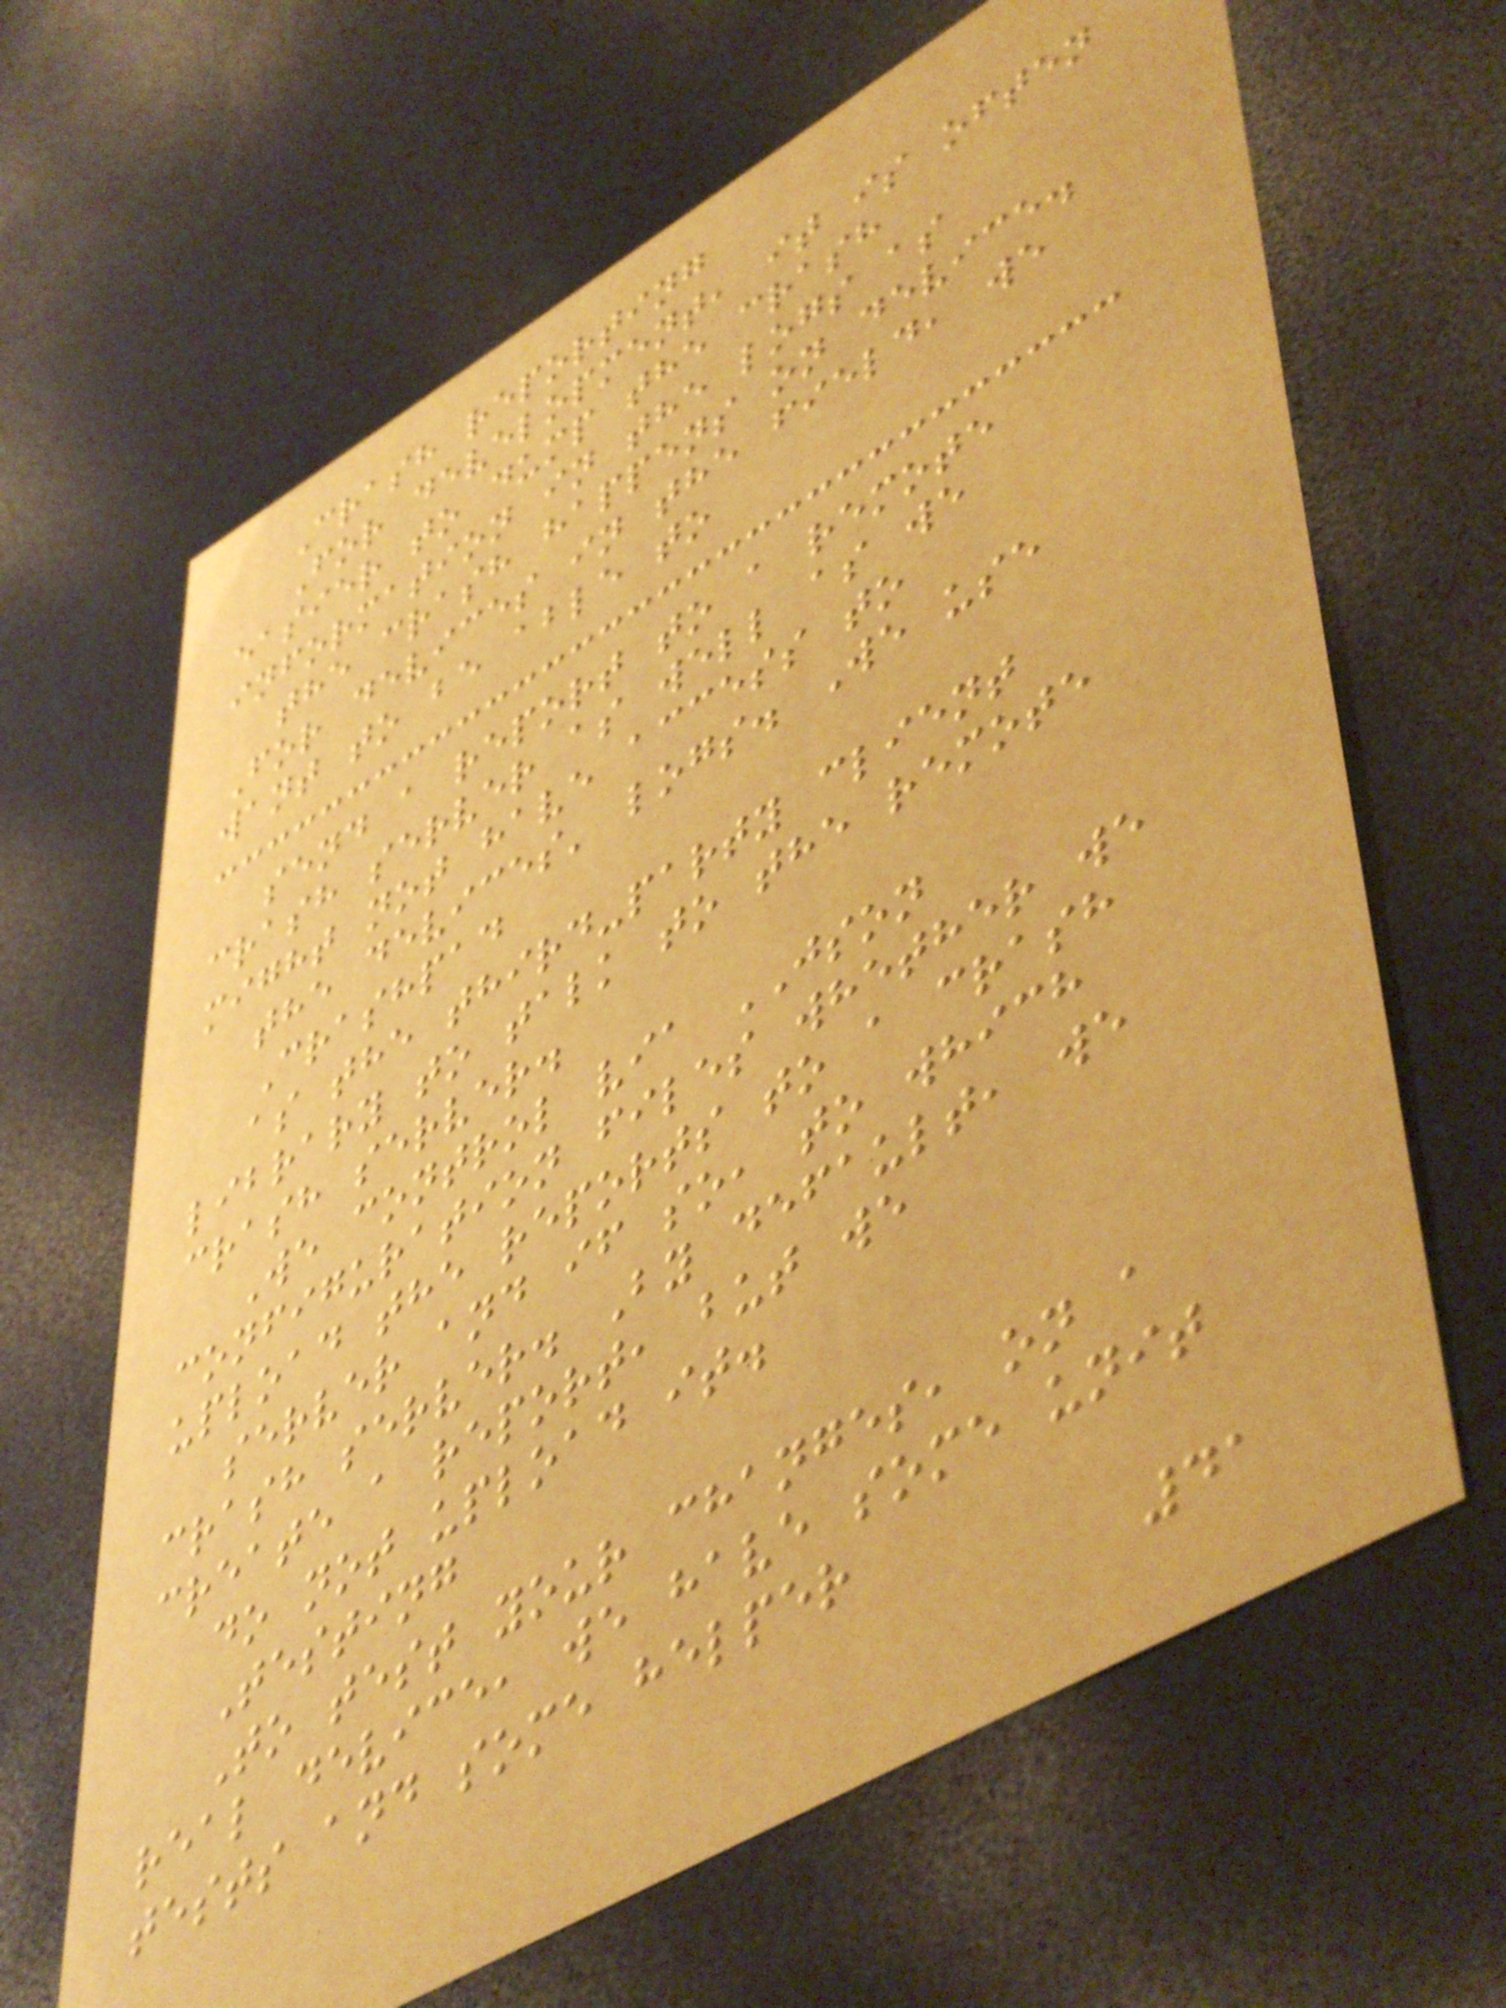Crash reporting
For development, it is often
easier to dump the crash
information in the logs as
the crash happens on device.
For devices in the field, we
want to be able to
send a report to a remote
crash server as well as we
might not have access to
the devices' logs. We use
Crashpad
as the third-party client
library to talk to the remote
crash server.
We control via JSON
configuration files whether we
upload the reports to a crash
server and if so, to which
crash server. By default, we
create a report, but we
do not upload it.
Testing
To test your changes, on a
real device, we have some unit
tests and some helper
41
